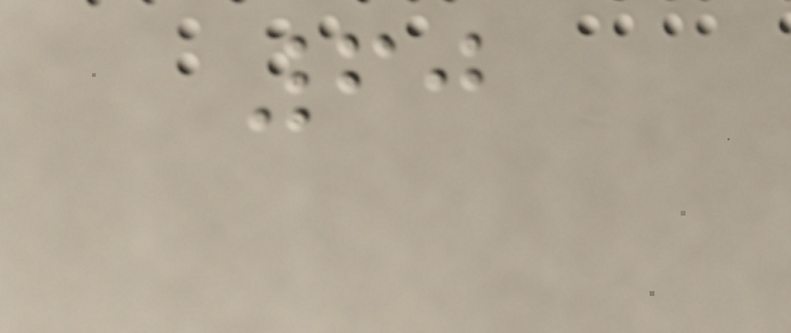60
